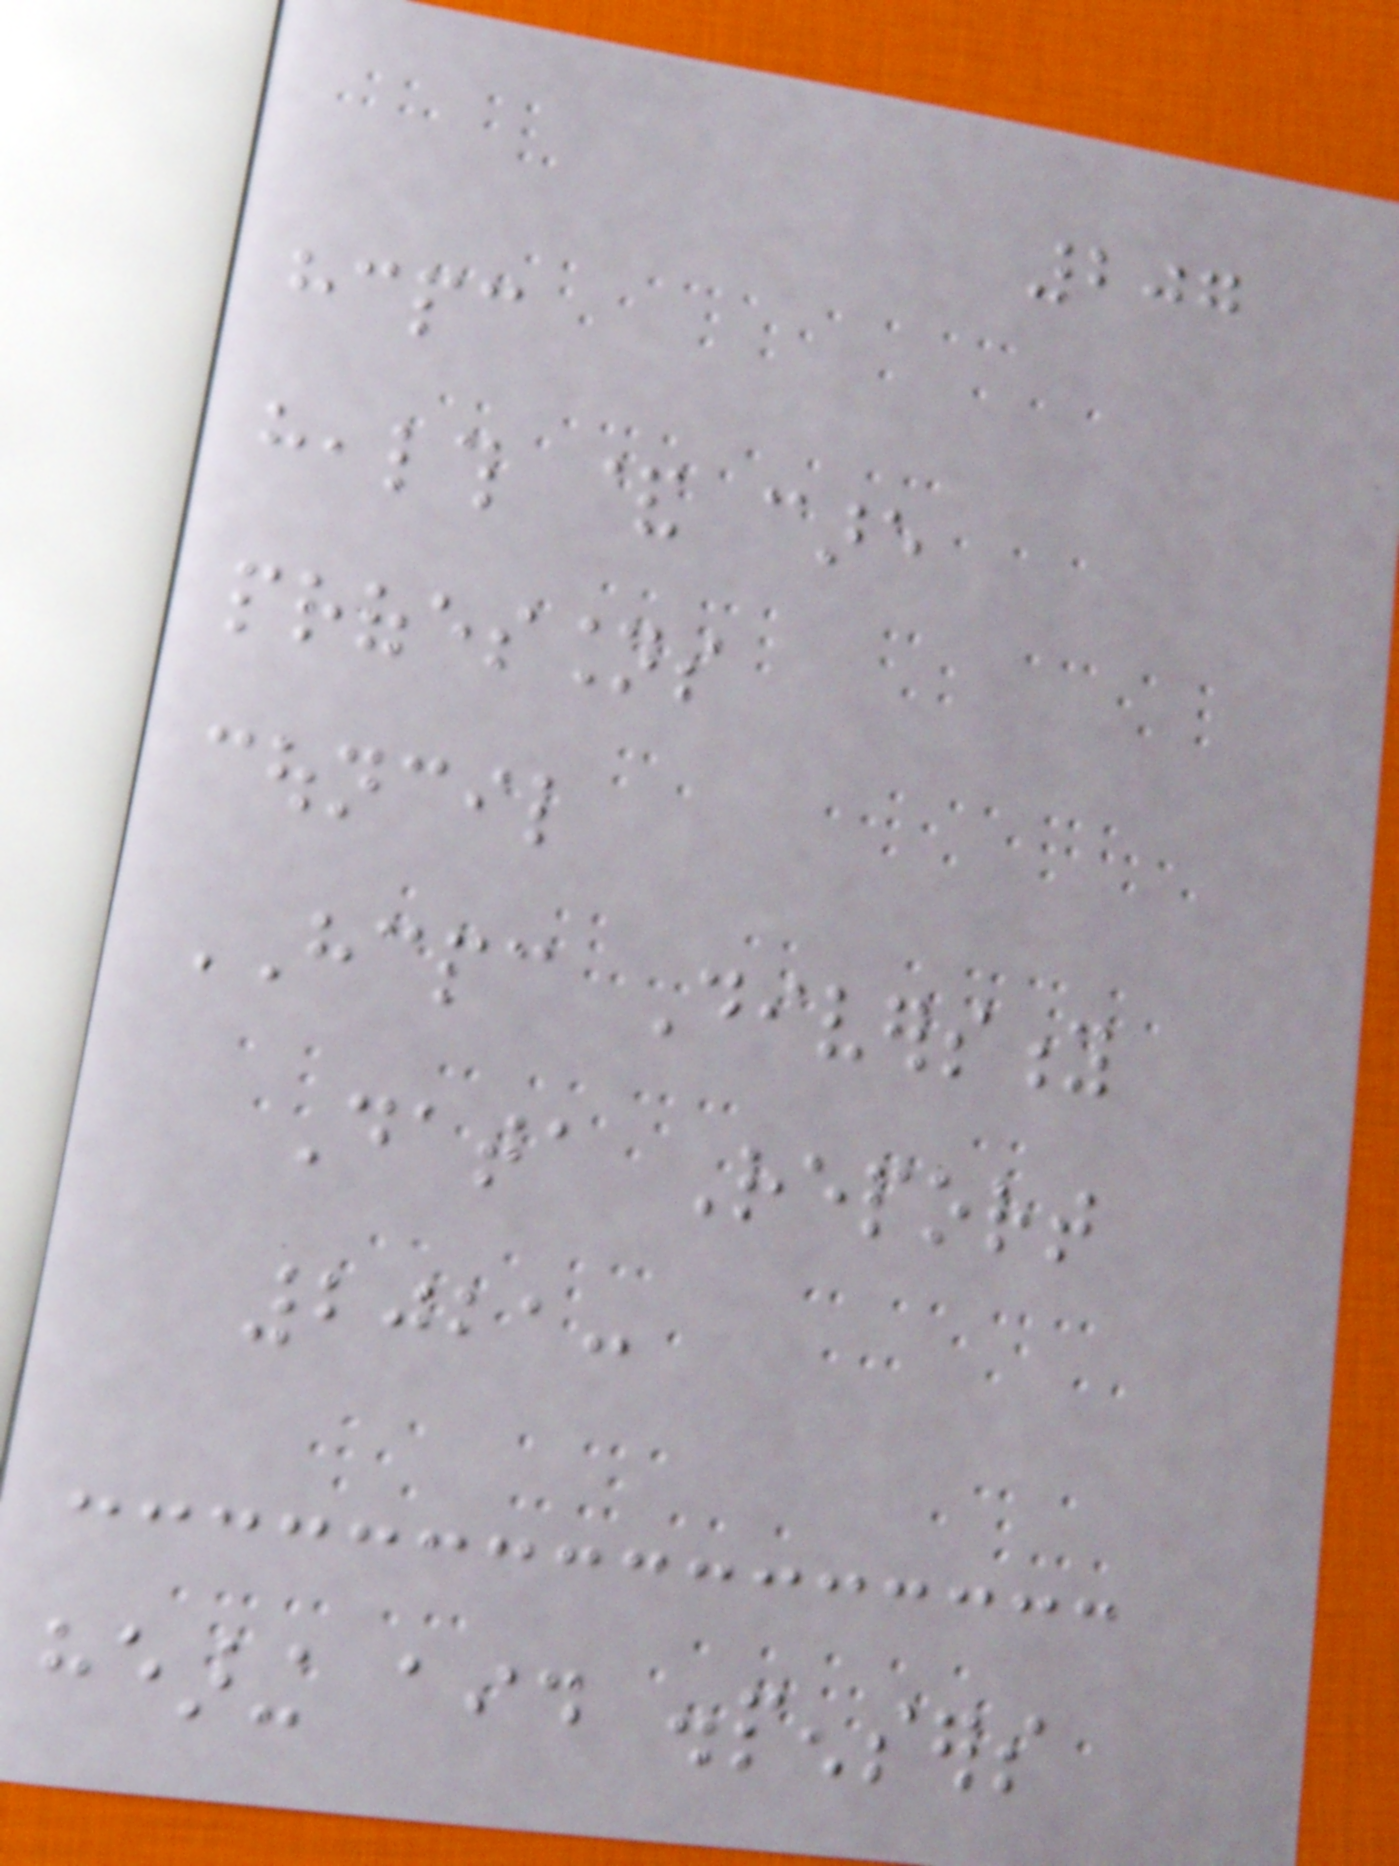207
hcpc
health & care
professions
council
HCPC Diversity
Data Report
2021:
hearing aid dispensers
